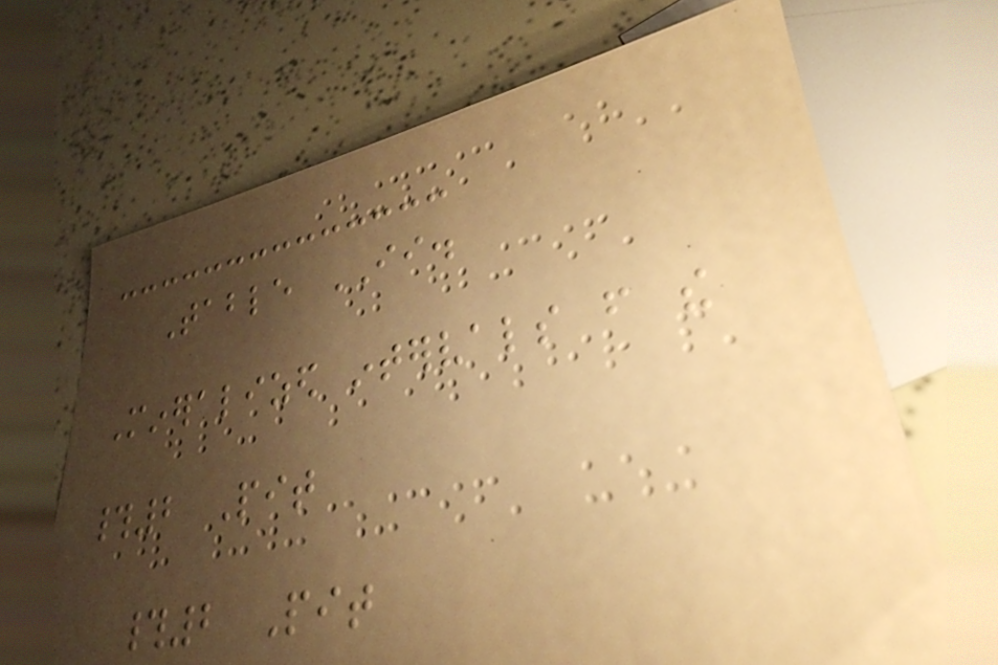Table II.
Mineralized intervals from the
#2 Pit
#2 Pit
